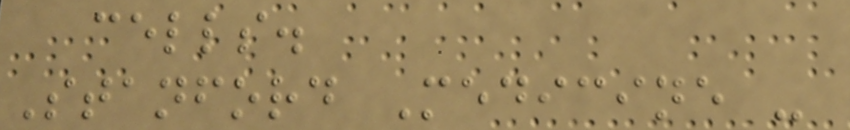cells.
Stanford Medicine -
